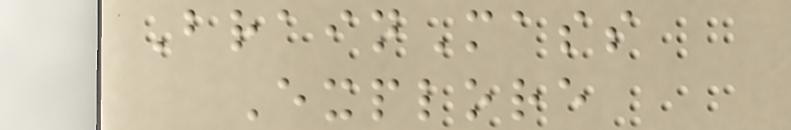BrainMass
Explore
